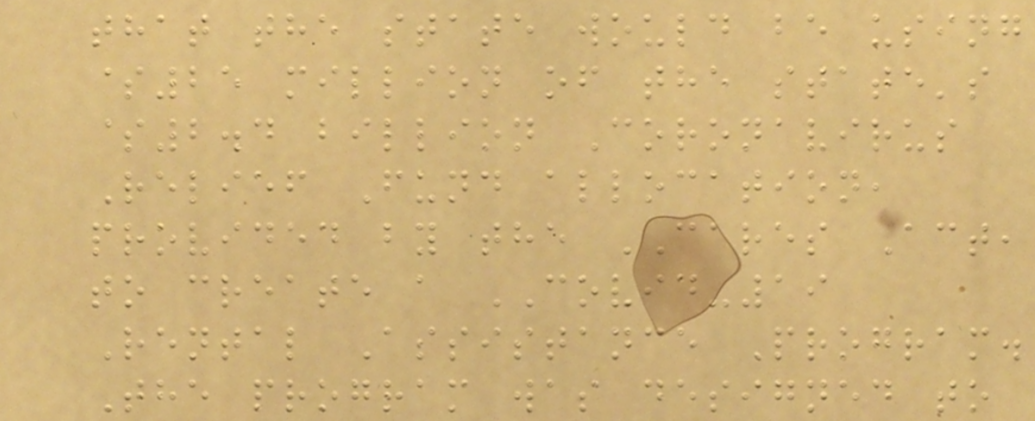that the state would be using
$25 million of the state's
$2.4 billion Coronavirus
Relief Fund allocation,
provided by the CARES Act,
to create a COVID-19
Rental Assistance Program.
The program was designed to
